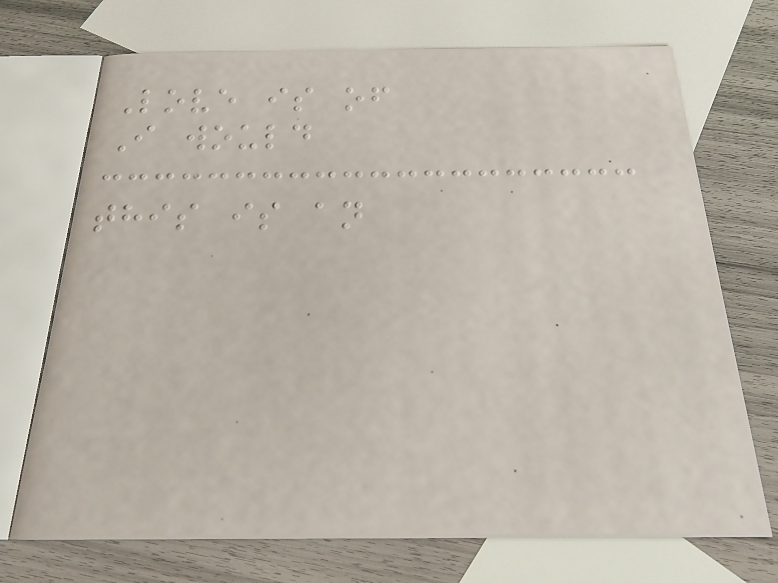Love is of
I would
this is an
